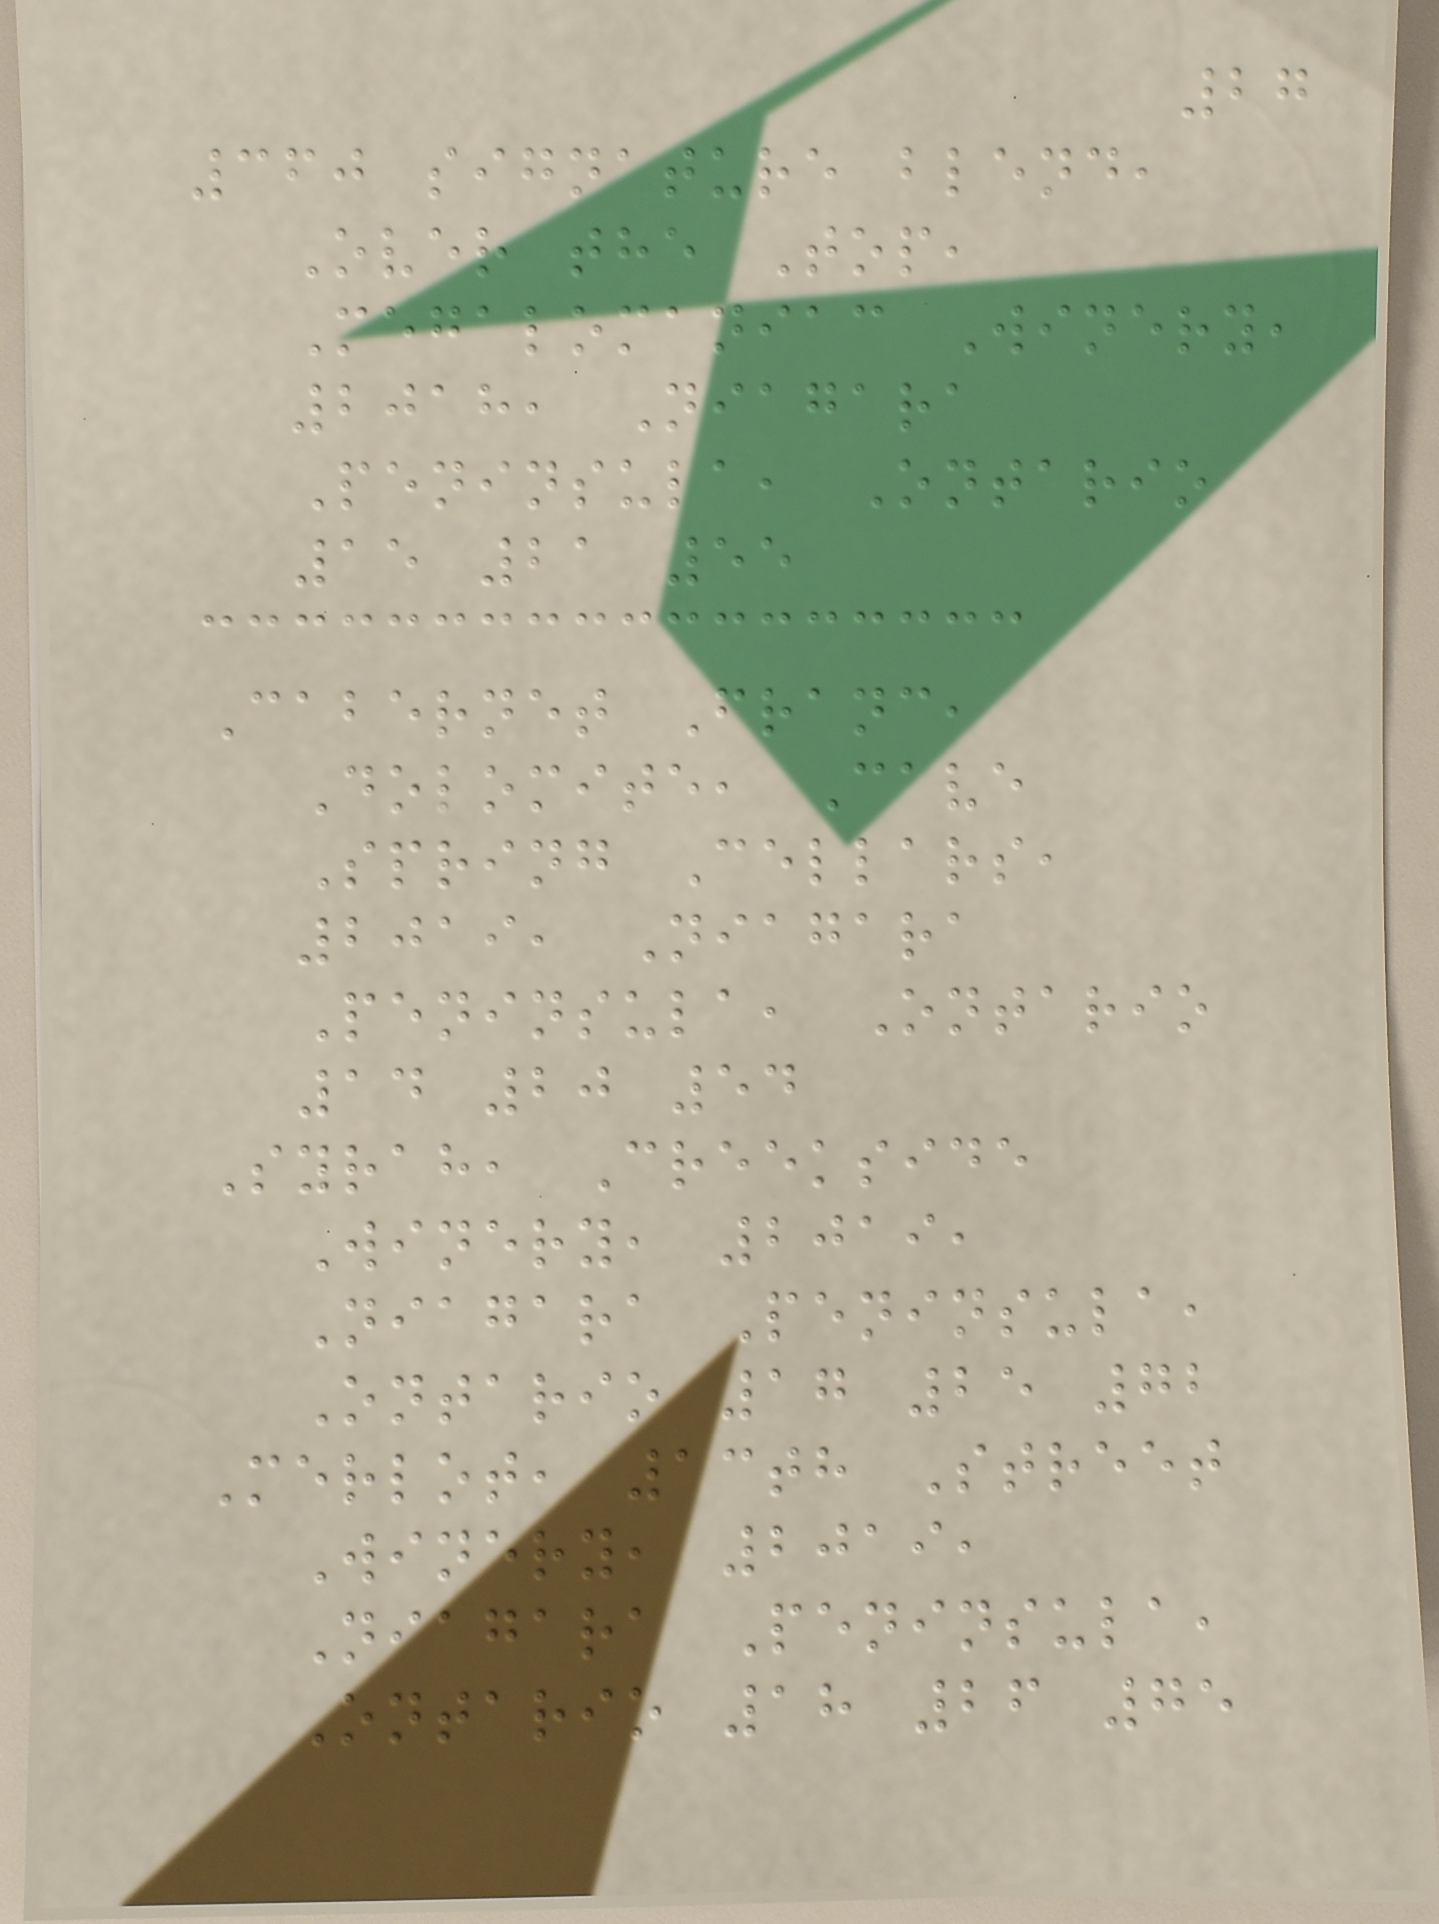27
360 signature blend,
Over the Top,
Megalomaniac Winery,
2018, Niagara
Peninsula, Ontario
15 21 55
Cabernet Franc,
Dolomite, Cave
Spring Cellars,
2019, Niagara
Peninsula, Ontario
14 20 54
Syrah, Creekside
Winery, 2019,
Niagara Peninsula,
Ontario 17 25 72
Merlot, 13th Street
Winery, 2019,
Niagara Peninsula,
Ontario 18 26 75
